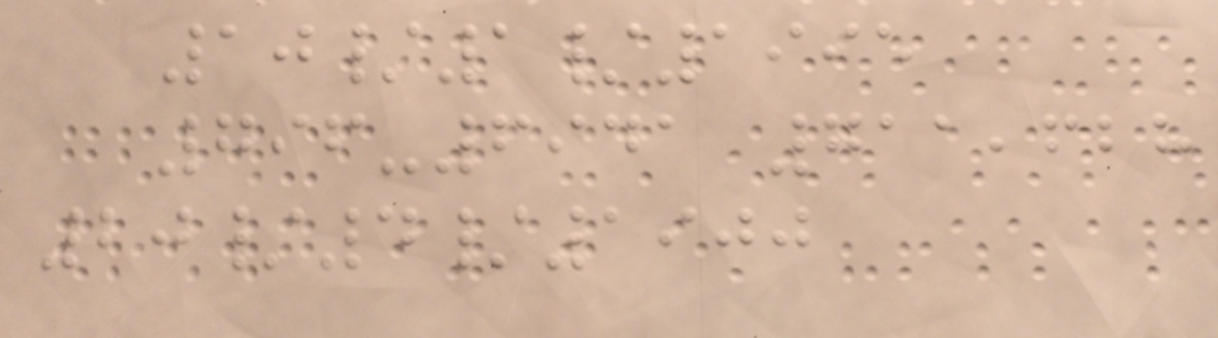10/1/1995
796-6941 711,628
20/4/1900
